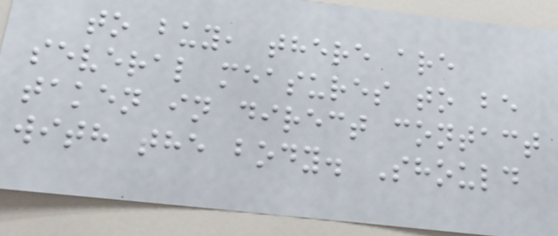to buy, there are
several measures to be
taken in direct contact
with the body. Should
